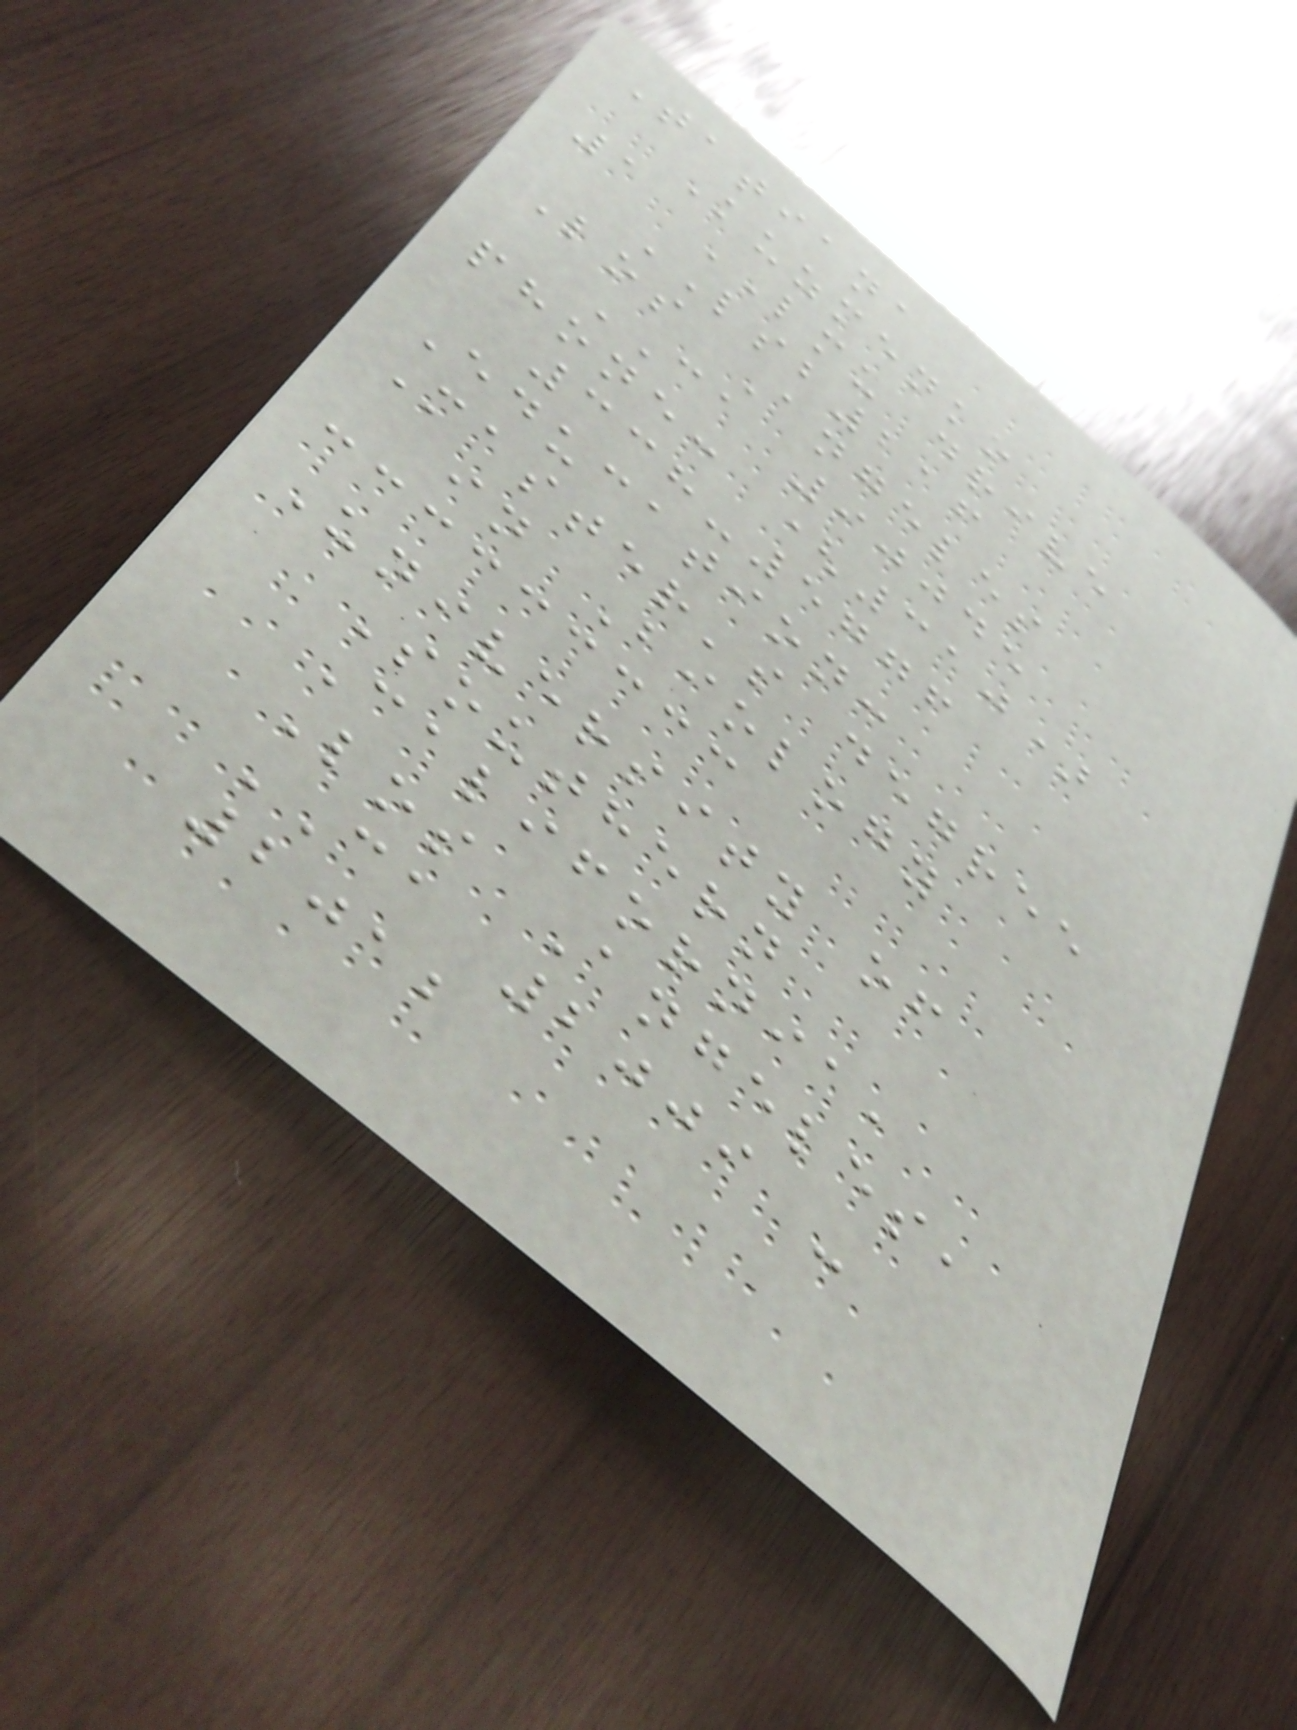Tatiana
Kuzmenko
1 LMU drive
LSB216
Los Angeles
CA 90045
phone: (310)
338-5776
Education:
Master's degree
in Biology
University of
Southern
California,
Los Angeles,
CA 2009 -
2012
